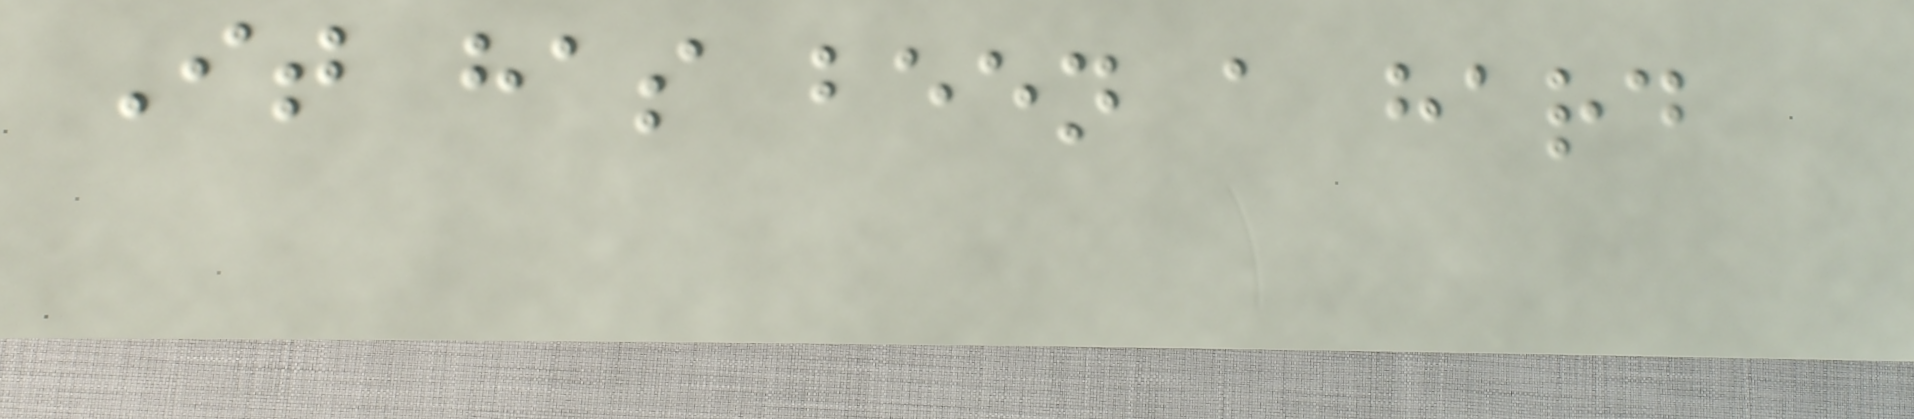It has been a hard
